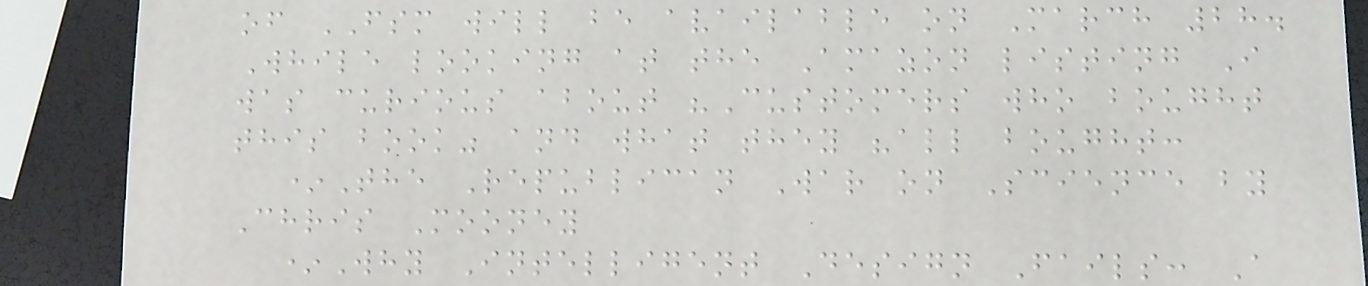of FSM will be available on March 28.
While looking at the Amazon listing I
was curious about "Customers who bought
this book" and what they "all bought:
*The Republican War on Science by
Chris Mooney
*Why Intelligent Design Fails: A
